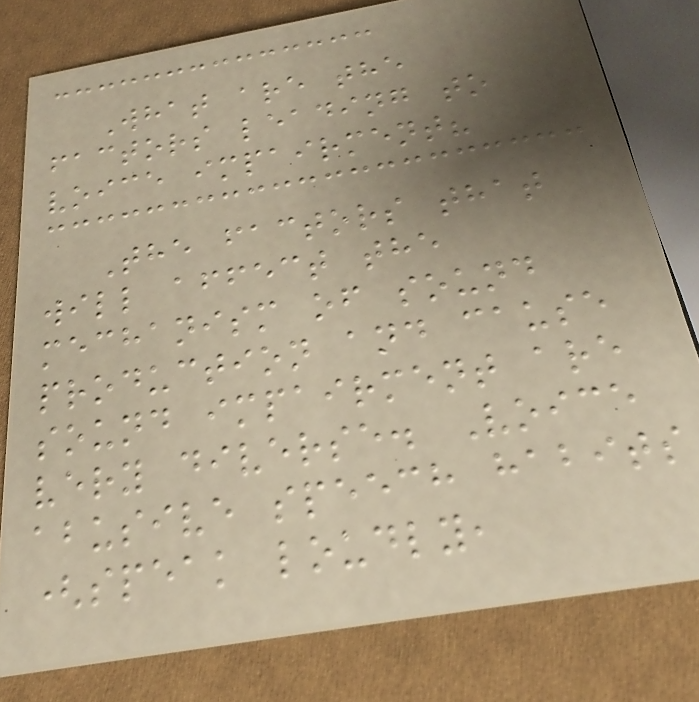What are the
factors leading to
voice impairment?
The factors that
will affect the
mechanism of sound
production and cause
sound impairment are
very diverse. Voice
abusive speech habits
(speak loudly,
